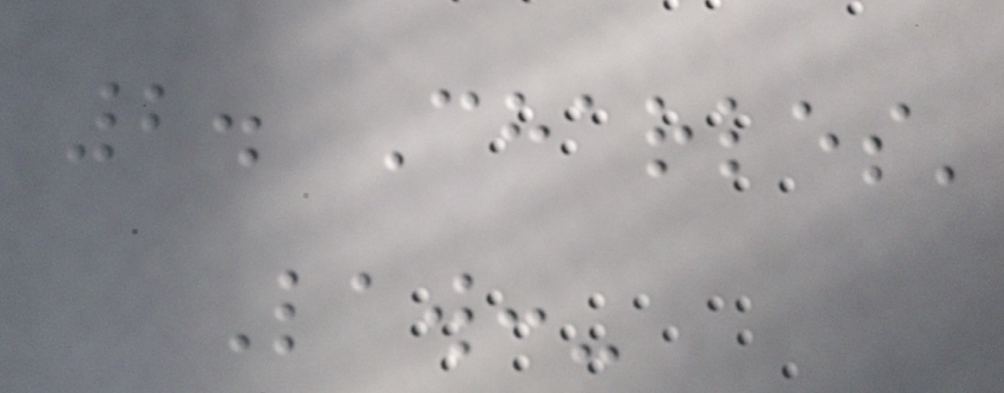2. Charles'
Law:-
